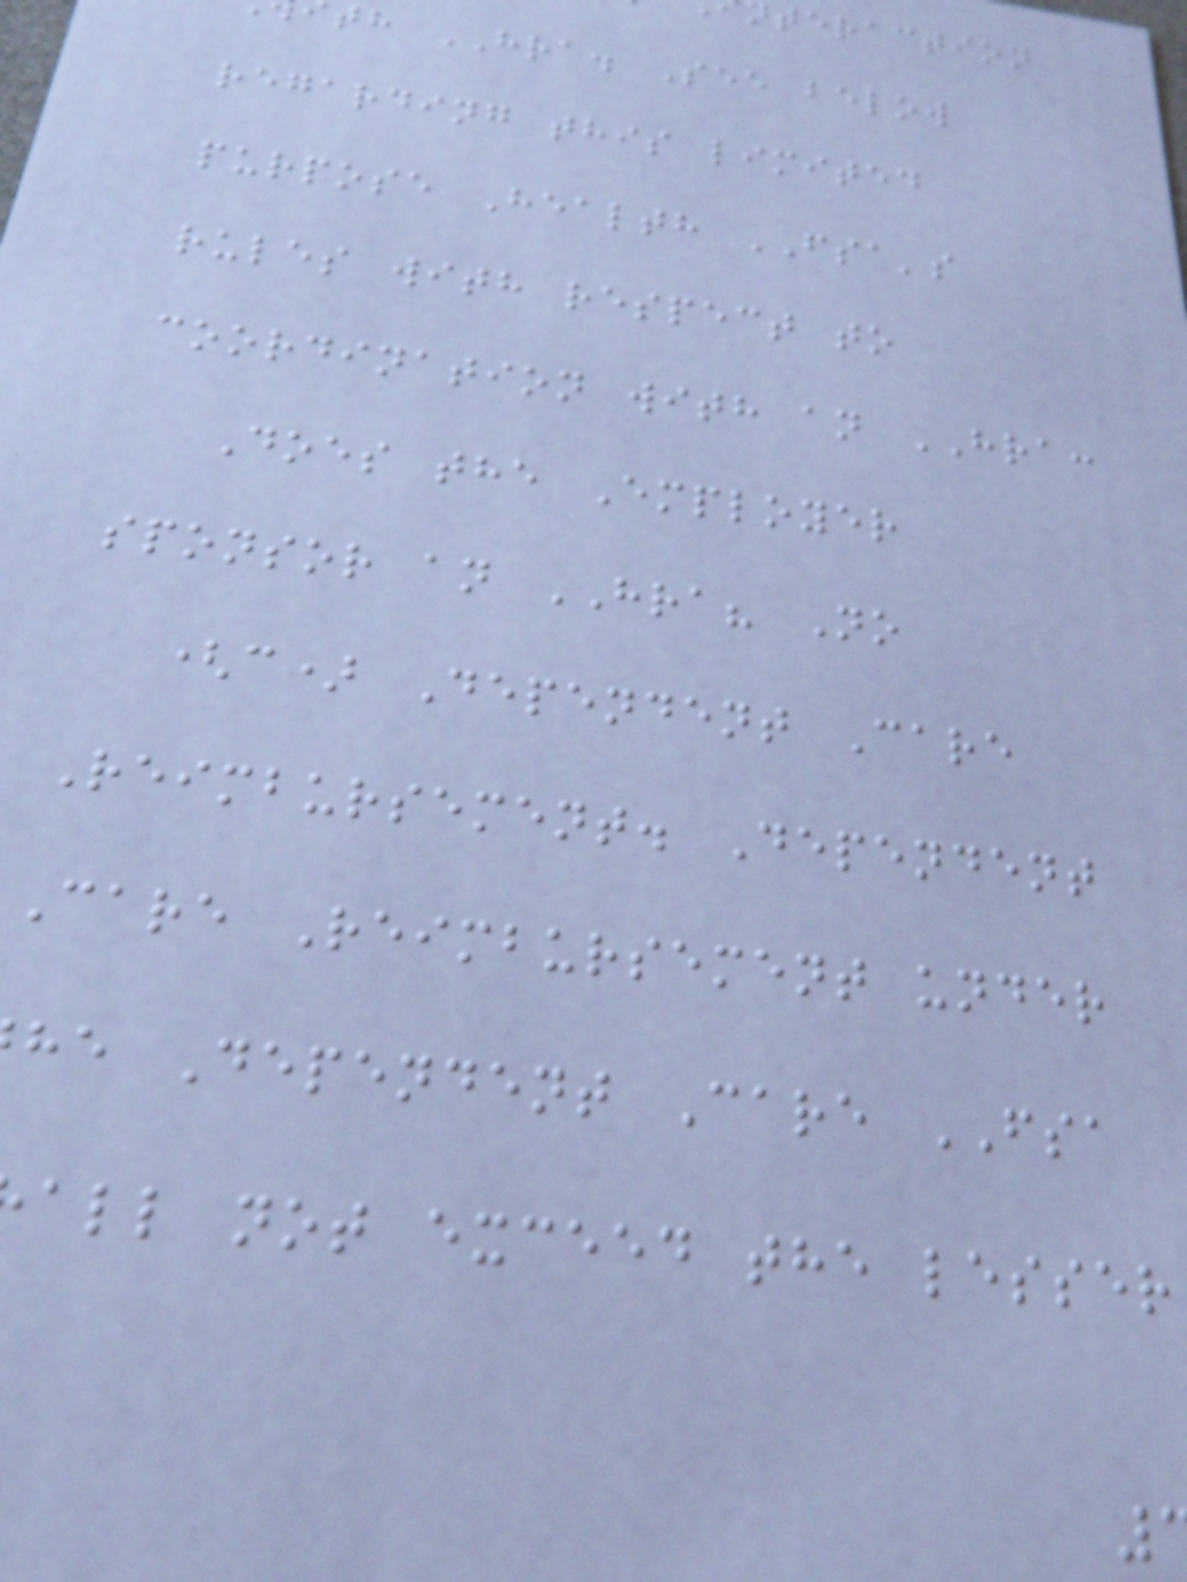teraction
th HRA. See below
regarding this limited
purpose Health FSA's
rules with respect to
coordination with an HRA:
Does the Employer
sponsor an HRA? No
(c) Dependent Care
Reimbursement. Dependent
Care Reimbursement under
he Dependent Care FSA
all not exceed the lesser
